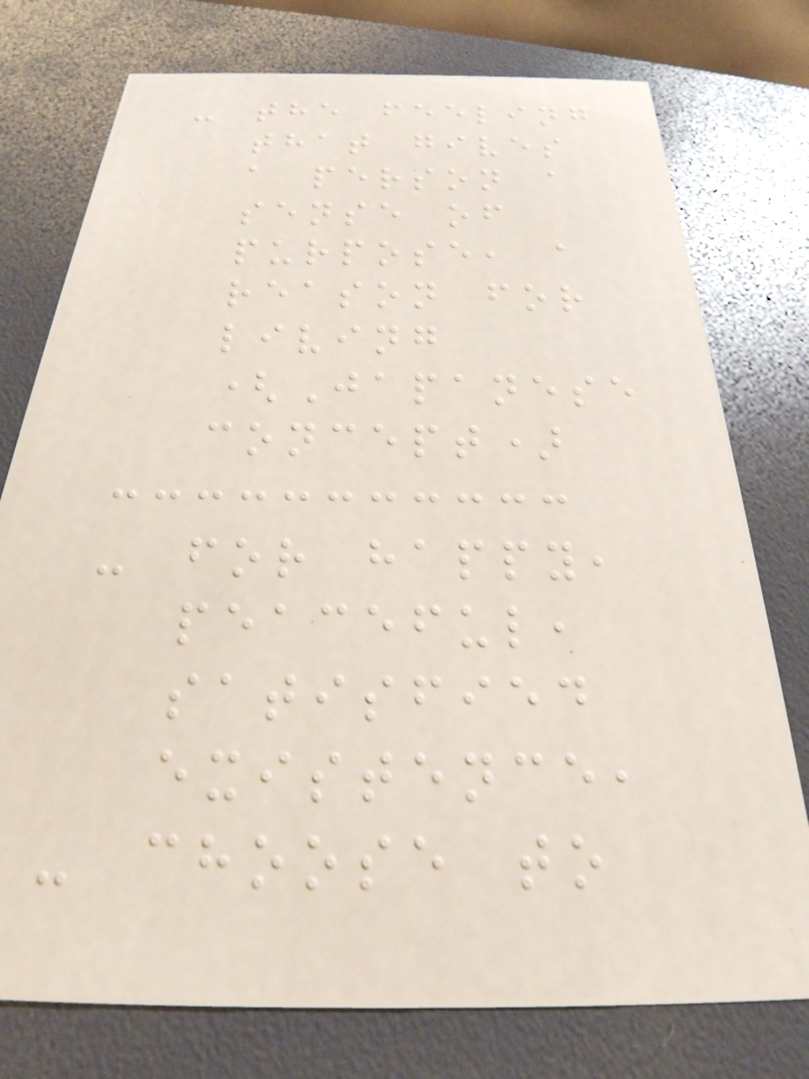- the feeling
that gives
a person a
sense of
purpose, a
reason for
living
(Japanese
concept)
- for happy,
peaceful,
satisfied
existence,
- choose to
